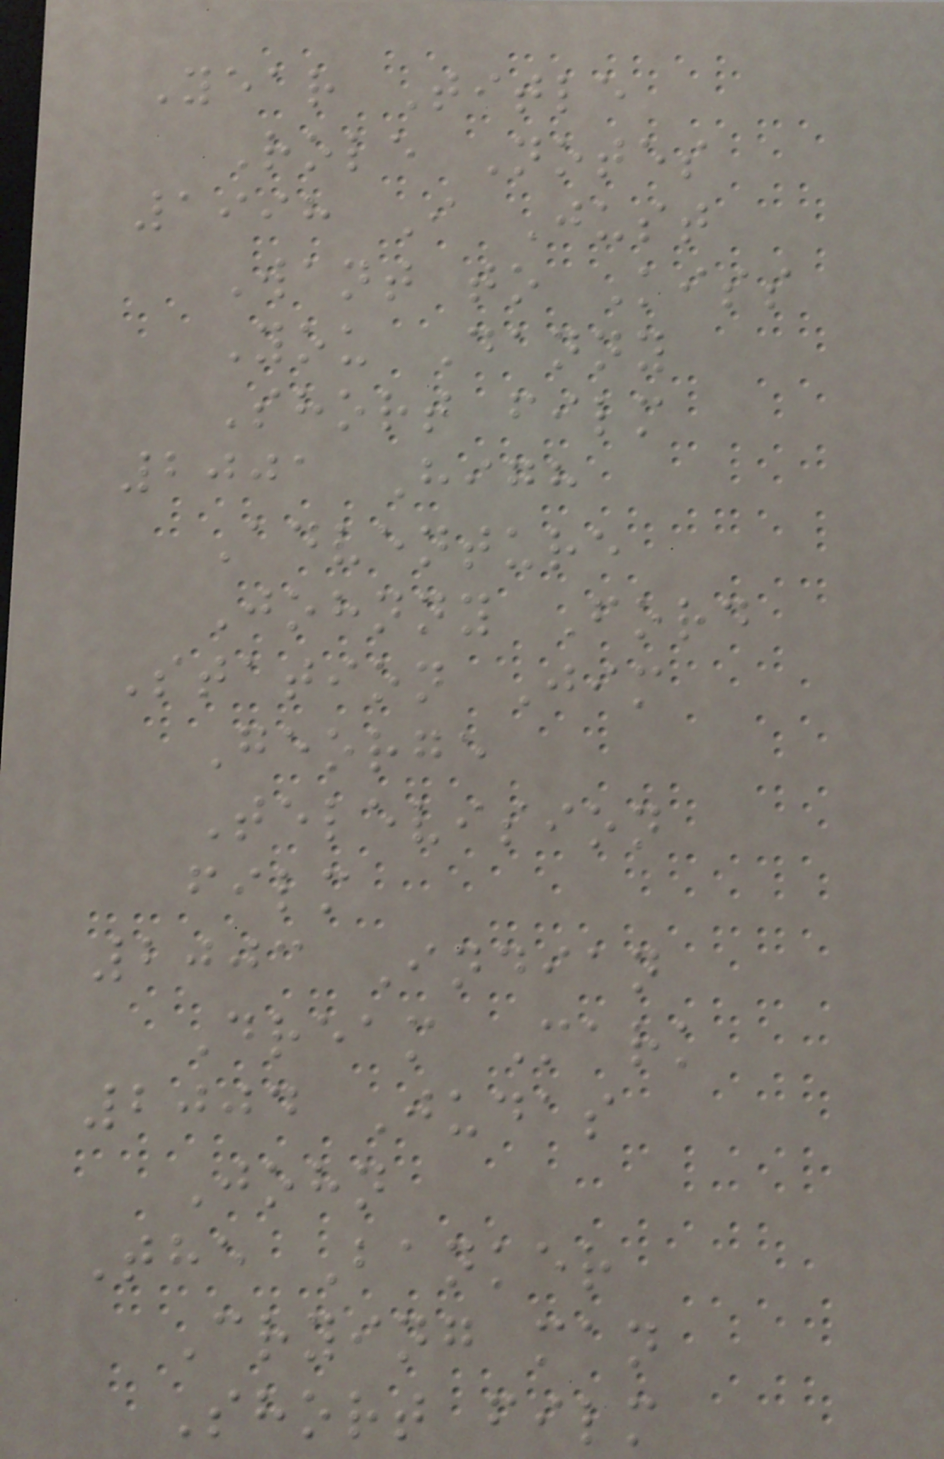Year Title
Role Notes
1998 I Just
Want to Kiss
You Danny
Short film
2001 High
Adventure
Johnny Ford
Station Jim
George
Television
film
2003 Indian
Dream Mark
2004 Judas
John
The Banker
Crying man
Short film
